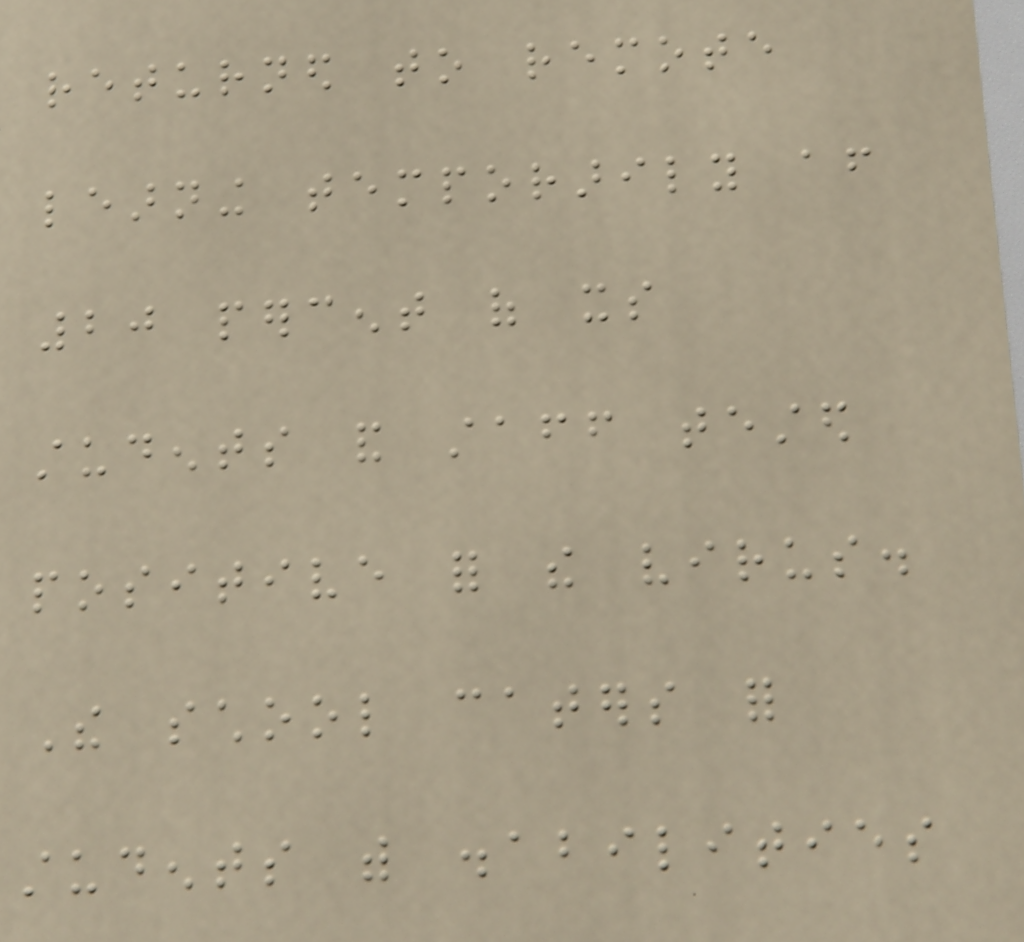returned to remote
learning temporarily after
20 percent of its
students and staff tested
positive for the virus.
The school caters for
students with disabilities
